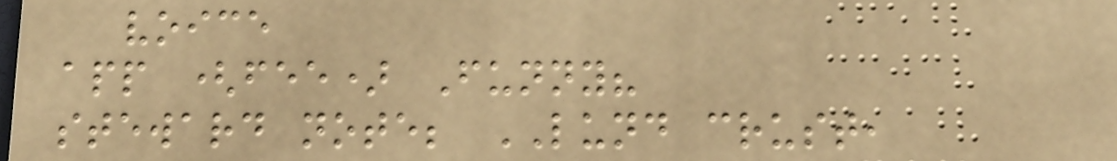voice
app (fee) Funny?
steward note; LUND crust,
